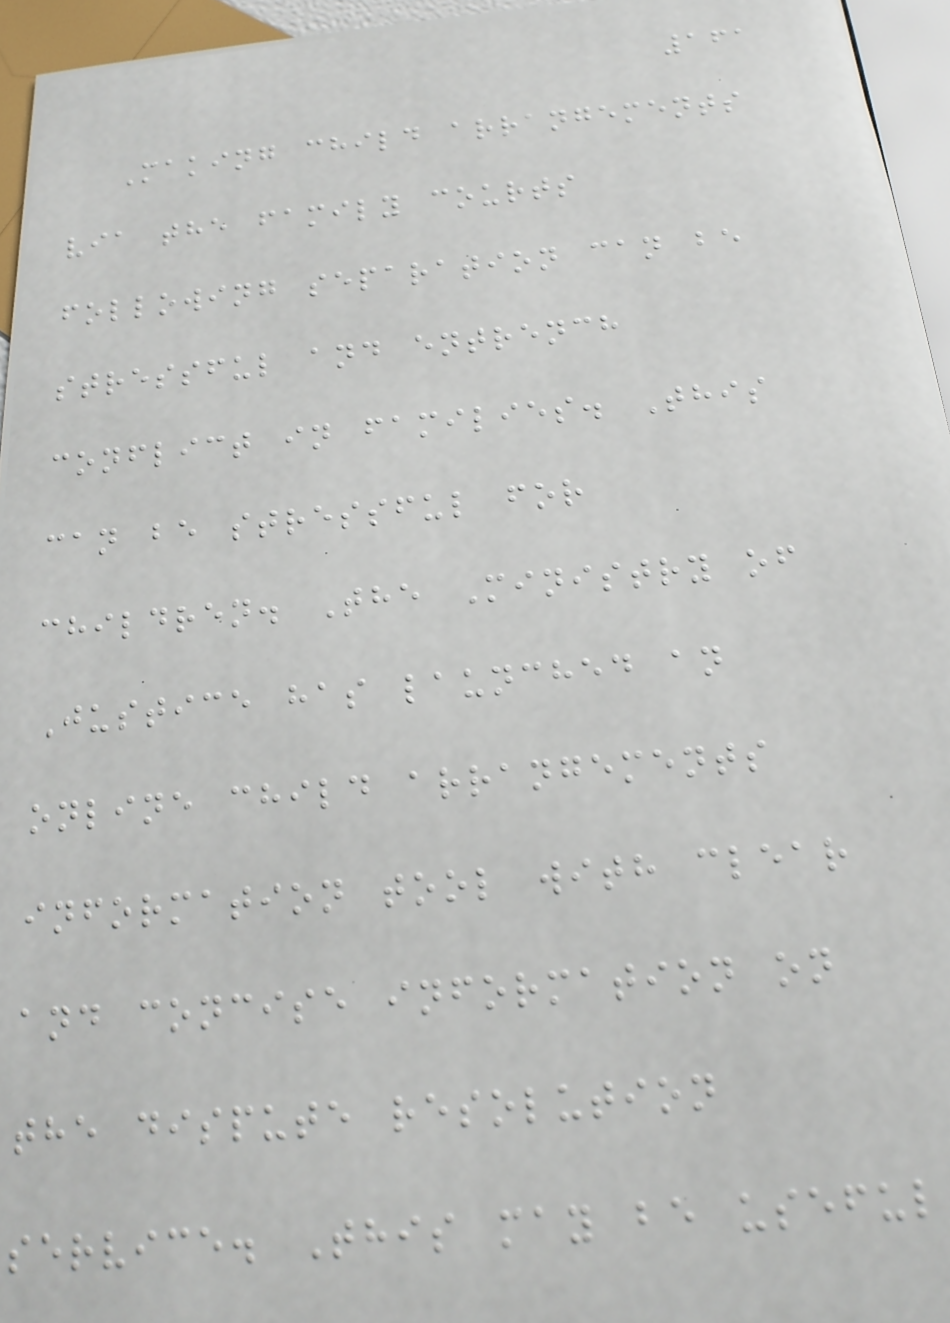161
Making child arrangements
via the family courts
following separation can be
stressful and entrench
conflict in families. This
can be stressful for
children. The Ministry of
Justice has launched an
online child arrangements
information tool with clear
and concise information on
the dispute resolution
service. This may be useful
